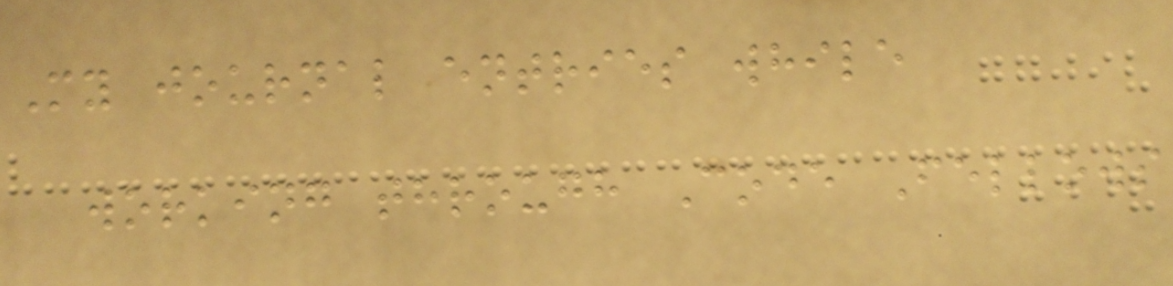My journal entries while
working through Code Fellows
